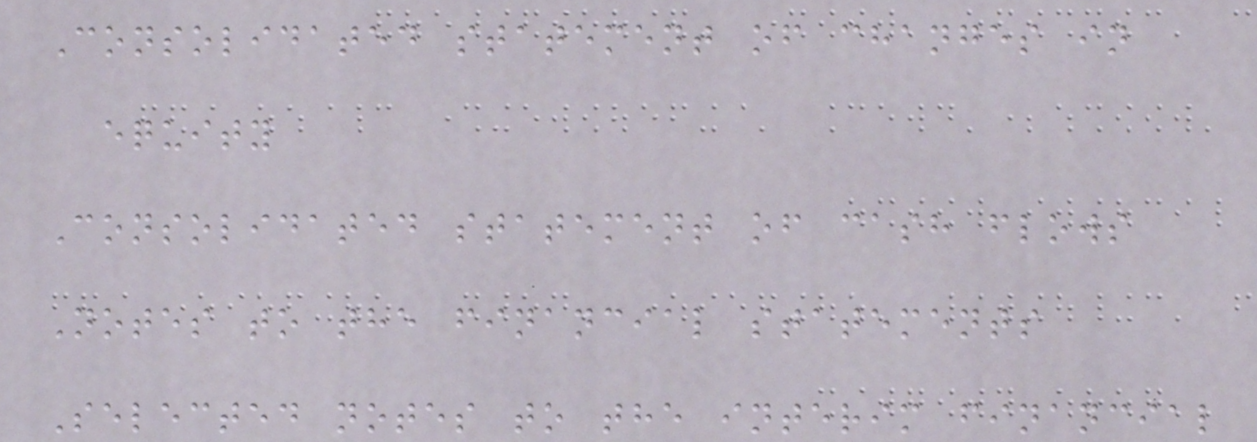Consolidated statement of changes in
equity
Consolidated statement of cash flows
Notes to the financial statements
Selected notes to the interim financial
